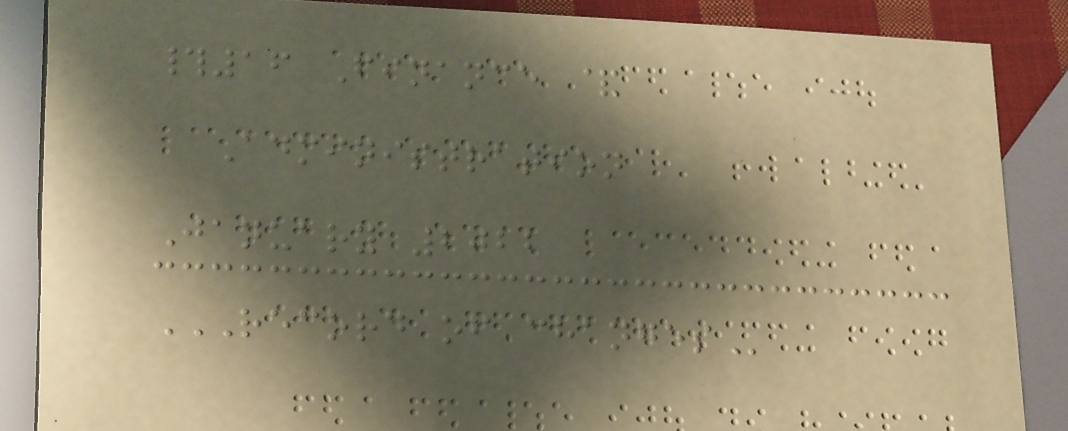#16 Finance &
Administration
January 2022
RECORD OF CHANGES
